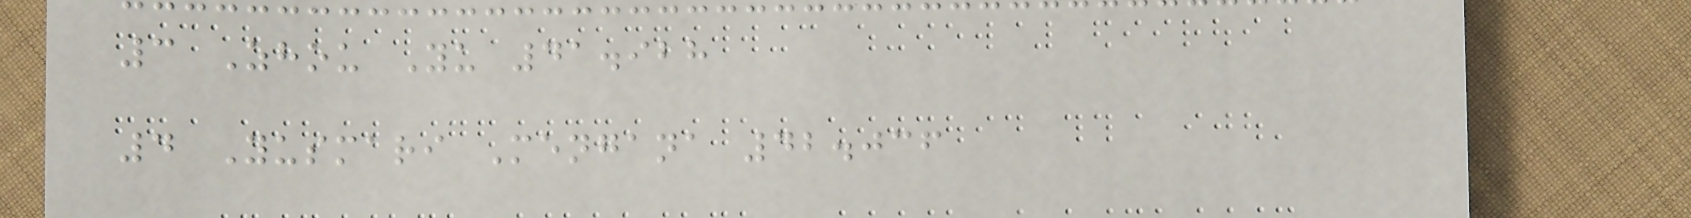3 Zhou Yu 41.928
4 Yusmari Mengana 42.036
